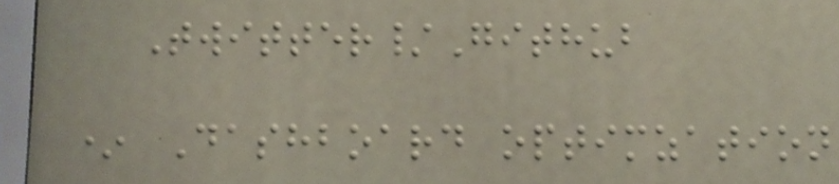Twitter/Github
* Dashboard optimzation
